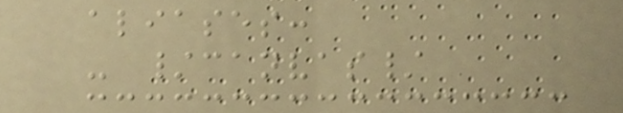aliases:
- /canvas/
